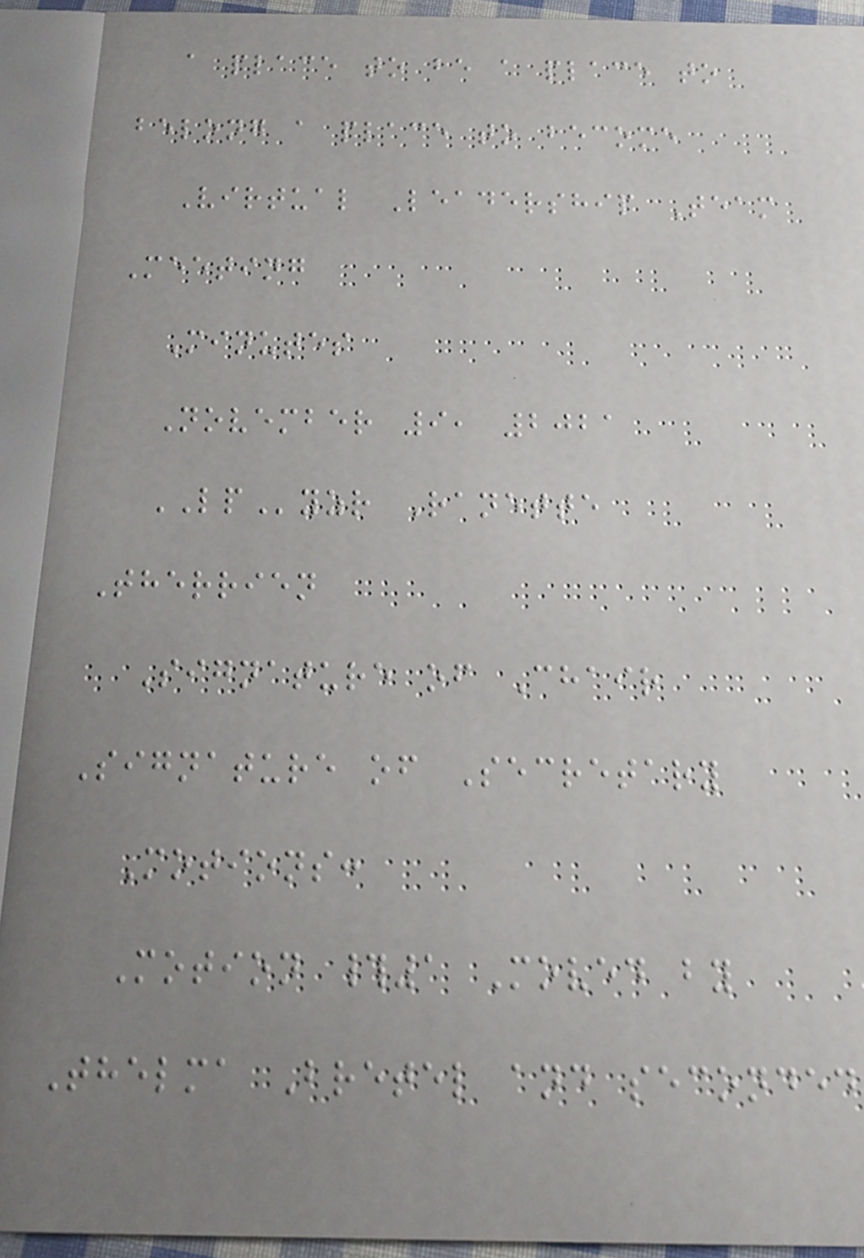a place to be a place to
belong a place to become
Virtual Leadership Team
Meeting
Minutes
November 9, 2021
LPyzr Ranette
Therrien
Signature of Chair
Signature of Secretary
Motions:
Motion #1 Moved by
Thelma Bretel and seconded
